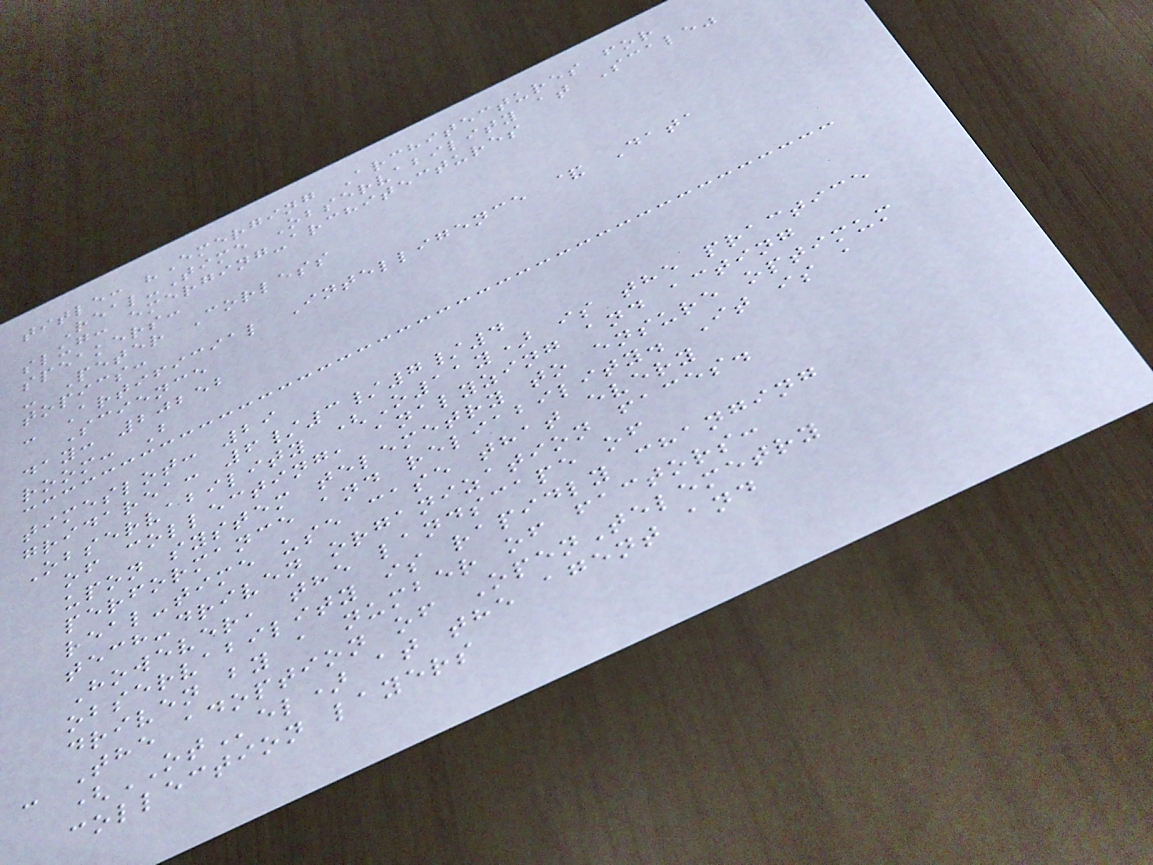title: "Emerging Architectures for
Real-Time Observability at Scale"
slug: emerging-architectures
speakers:
- Peter Corless
topics:
- Artificial Intelligence & Data
Science
day: 20252
room: B
timeslot: 29
gridarea: 6/3/7/4
Observability (O11y) is the practice
of collecting, analyzing and acting
upon system telemetry to ensure optimum
performance and reliability. It is a
real-time use case that every
tech-driven organization faces.
However, the landscape of
observability is rapidly changing
driven by a number of factors:
- The adoption of OpenTelemetry
(OTel) at the agent and
collection layers
